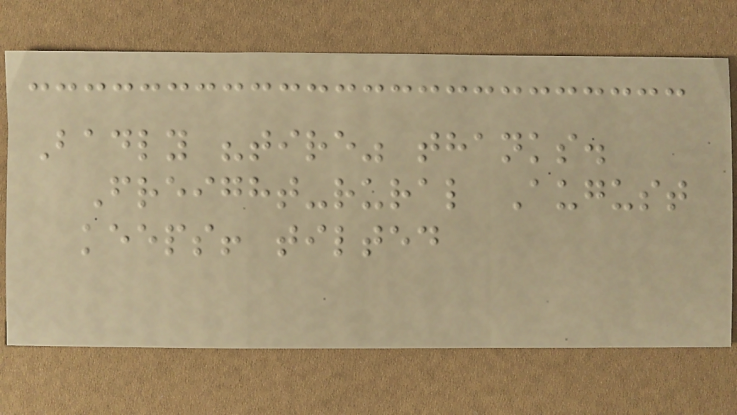Badly "tire" thanks.
Freight-rural August
keeps! tilted
